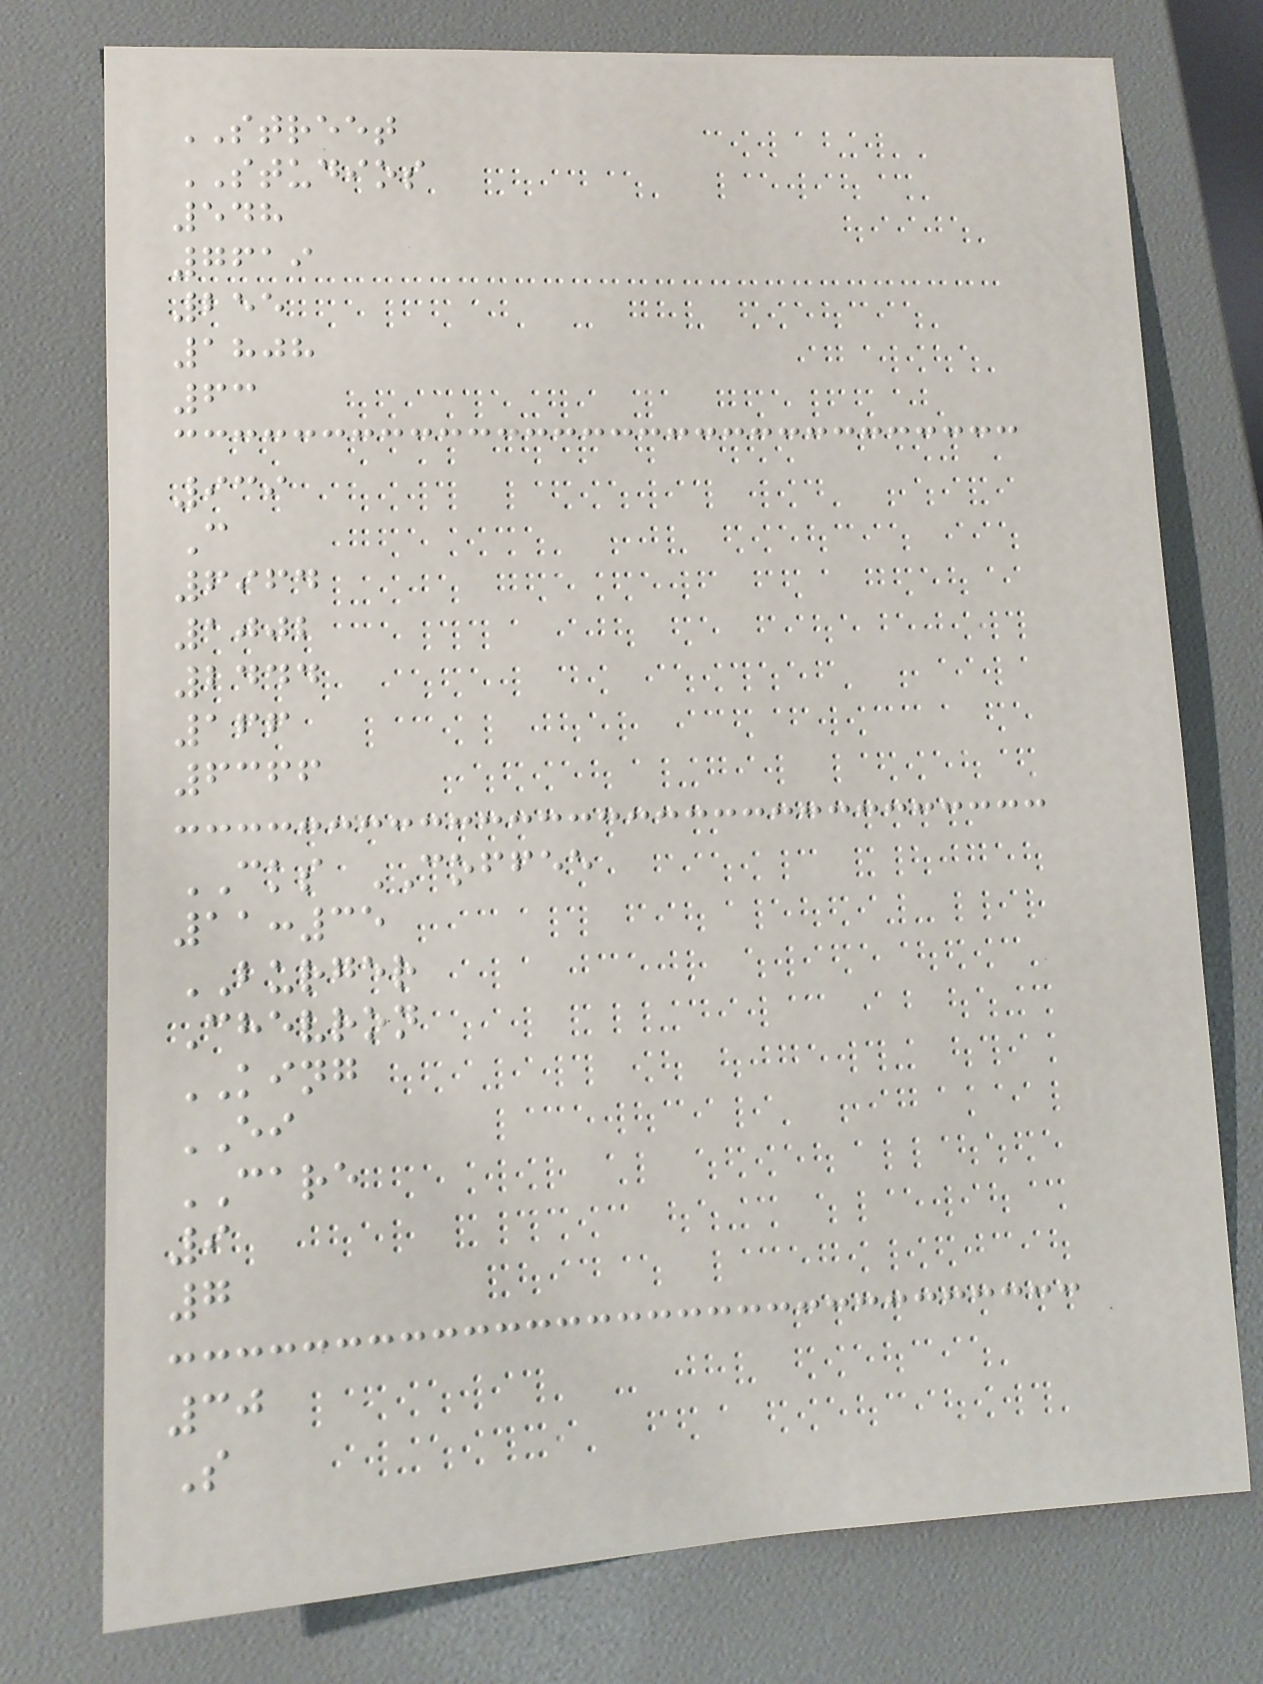STREET
STUDIOS
548
7619
255
1808
63
939
C
6964
1002
2444
166
6366
CKS COFFEE
11:35
BURGER
Chevron
KING
EI
CARE
9
7
30
S
